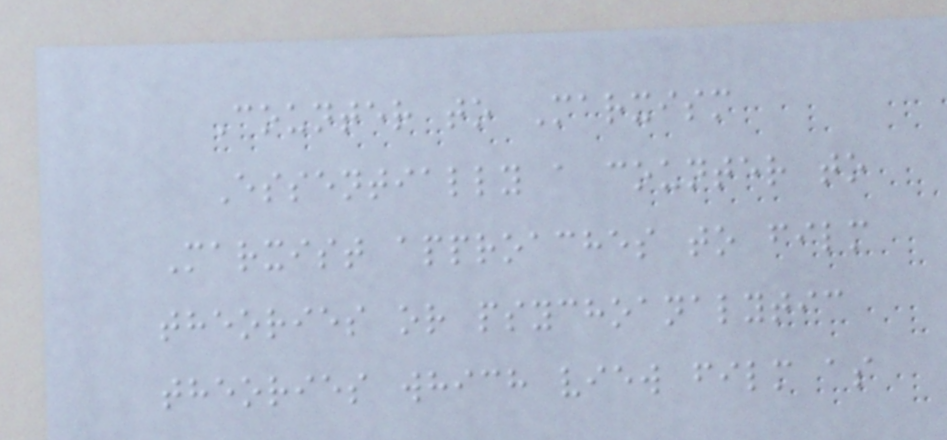Counter to Marxism
Essentially a counter to
Marxist approaches to film
theories or psychoanalytic
theories which view film as
